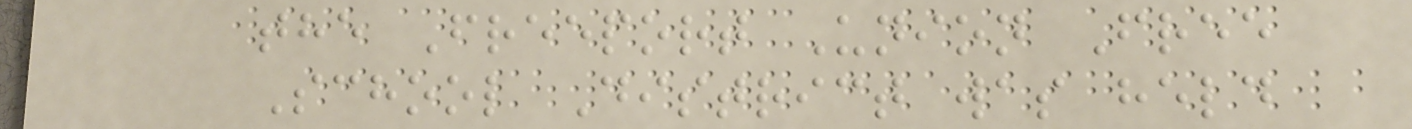the Freeport Union Free
School District was held
